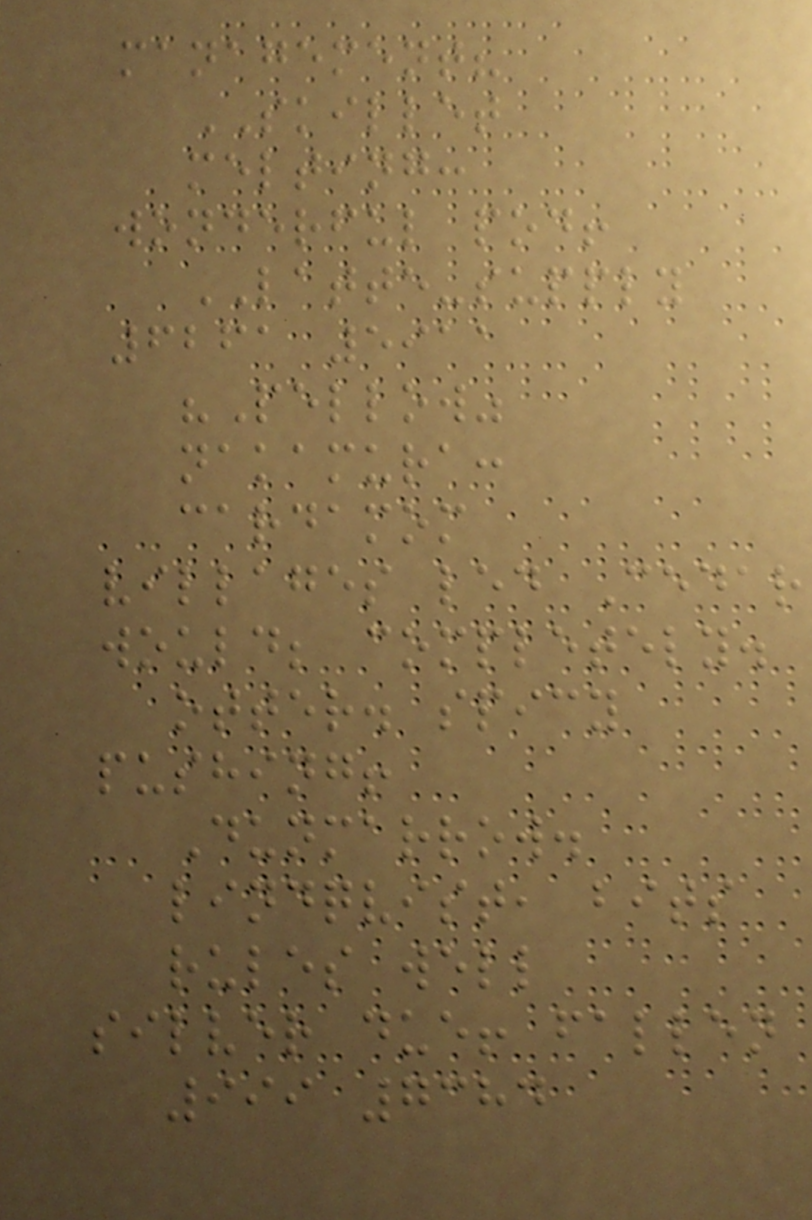management?
SKILLET
melting:
wonderful pod!
LATTE-supply
6261 5911
"Pellow"
nakamura:
cardamom
villages led Cedar
would; completely.
otter. spicy
pushing!
Dunmarrow.
lindqvist, bits
rules well
silver due! fallen
999 7384
